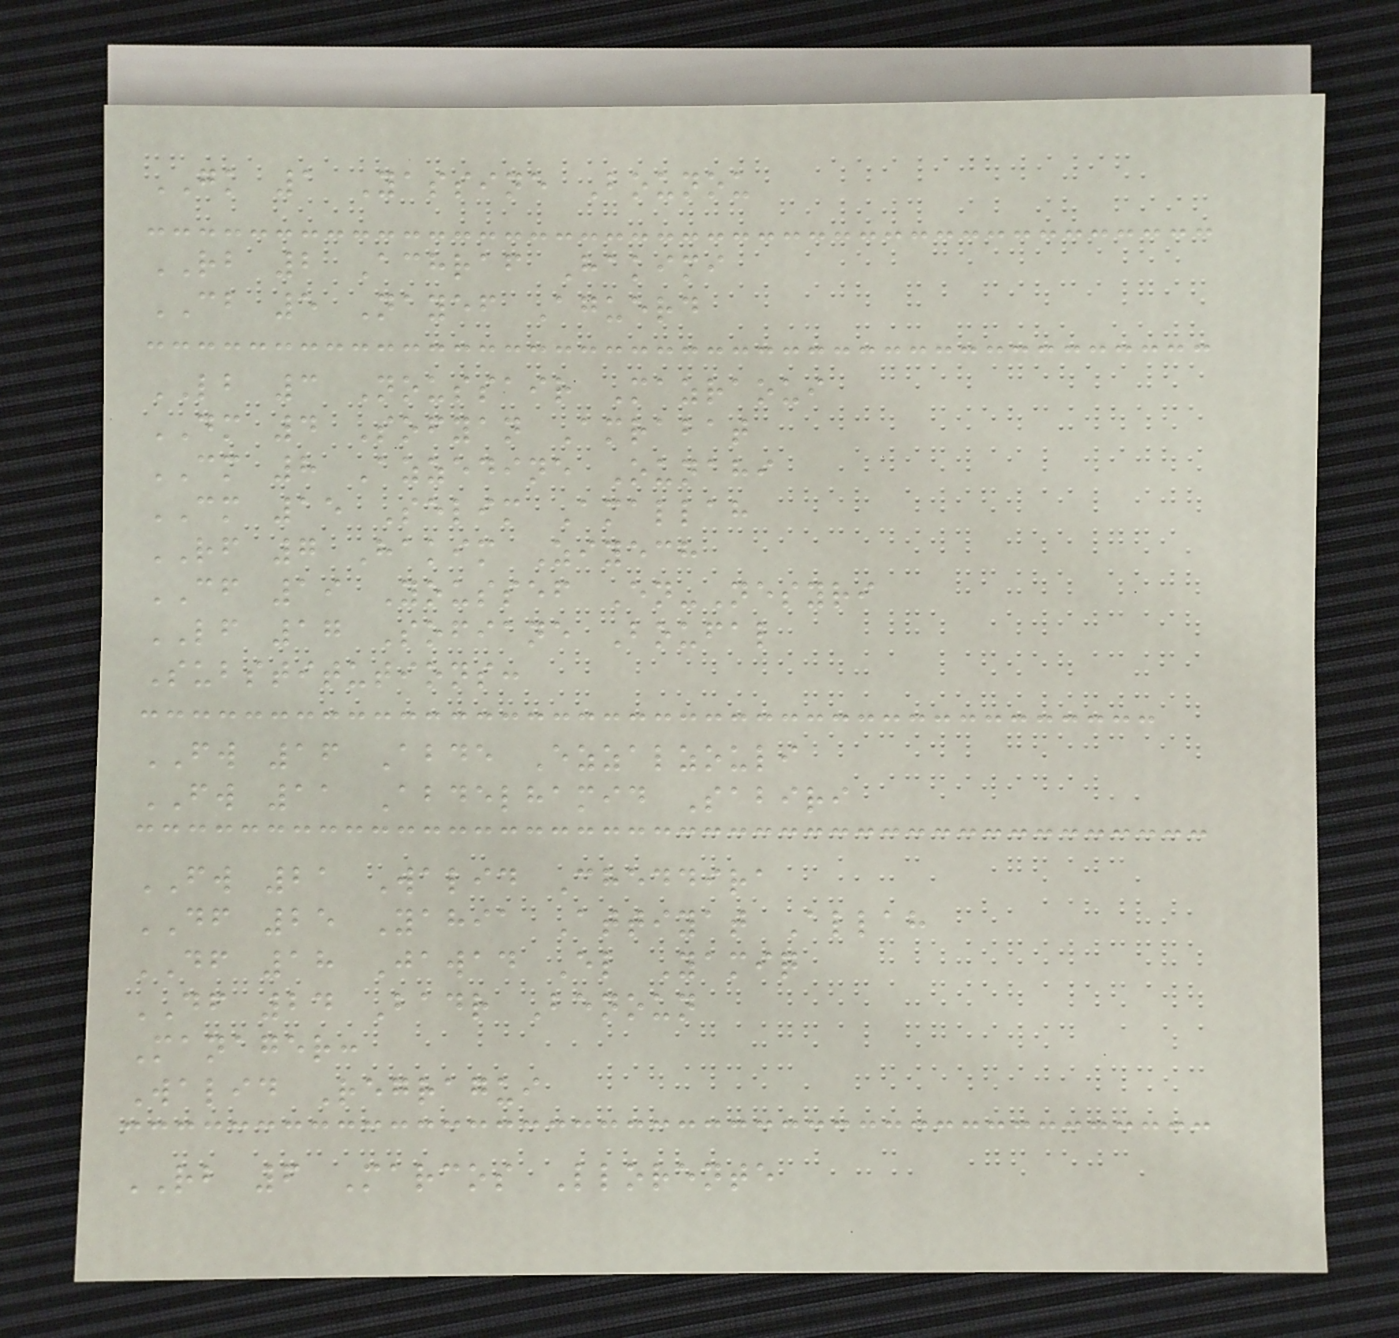GK 1 Yassine Bounou
RB 2 Achraf Hakimi
CB 5 Nayef Aguerd
LB 3 Noussair Mazraoui
DM 4 Sofyan Amrabat
CM 8 Azzedine Ounahi
CM 15 Selim Amallah
RF 7 Hakim Ziyech
CF 19 Youssef En-Nesyri
LF 17 Sofiane Boufal
Substitutions:
FW 16 Abde Ezzalzouli
FW 11 Abdelhamid Sabiri
FW 21 Walid Cheddira
DF 25 Yahia Attiyat Allah
DF 18 Jawad El Yamiq
DF 24 Badr Benoun
Manager:
Walid Regragui
RB 6 Marcos Llorente
